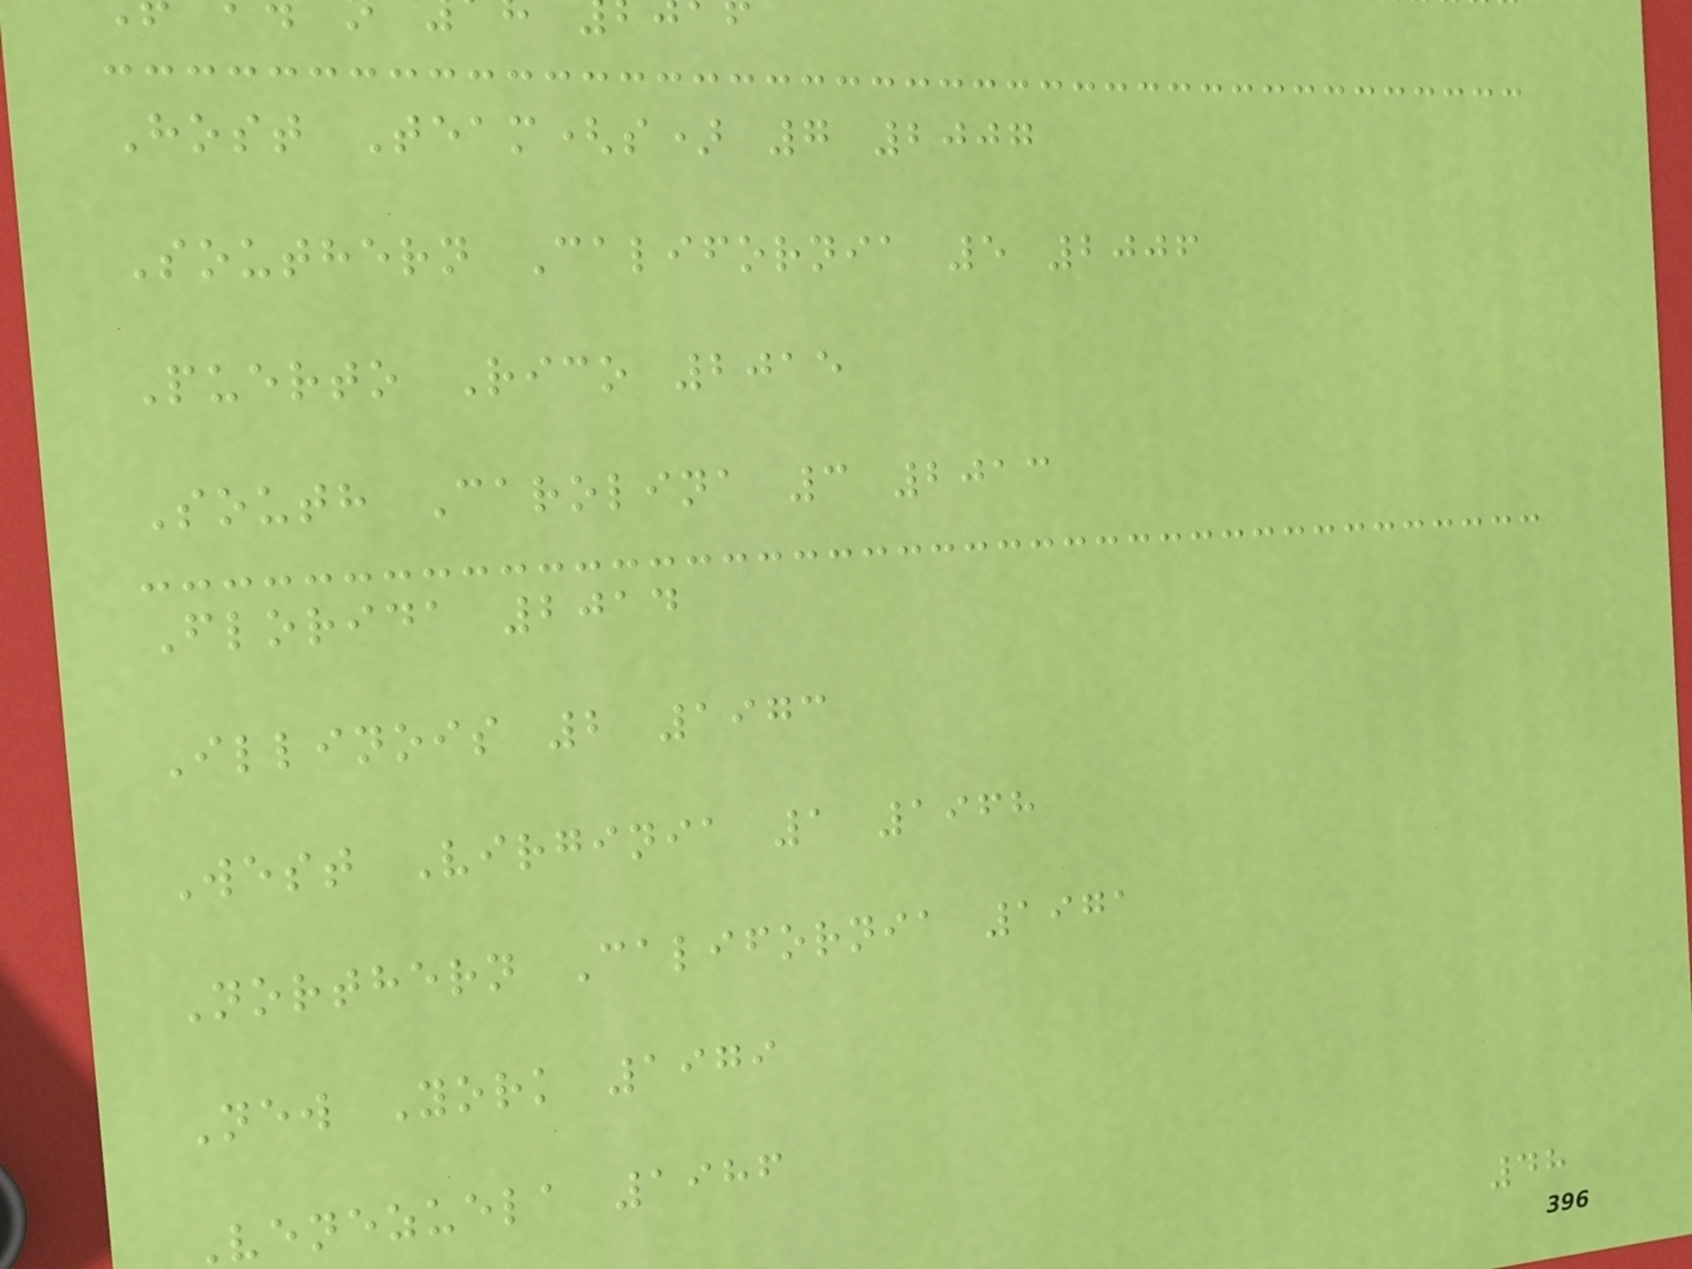Host Team(s) 7 2007
Southern California 5 2006
Puerto Rico 2015
South Carolina 3 2013
Florida 2014
Illinois 2 1973
West Virginia 1 1968
Northern California 1971
New York 1979
Venezuela 1986
48
